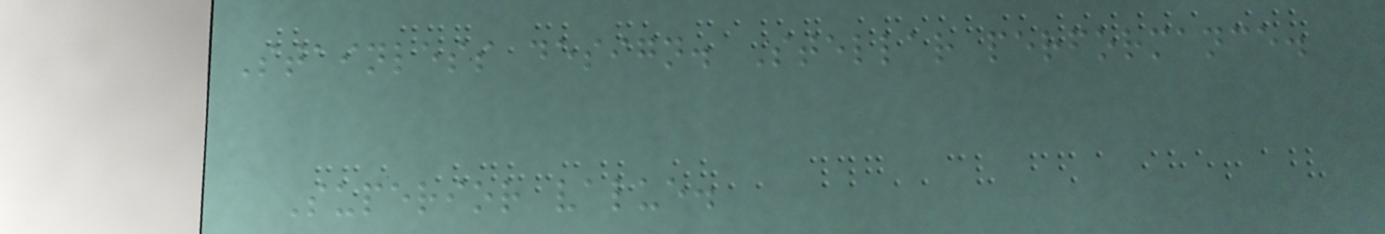Stainless design. Stellar performance.
Superior value.
